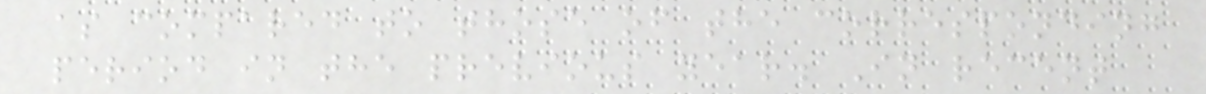as compared to those of the corresponding
period in the previous year. In recent
